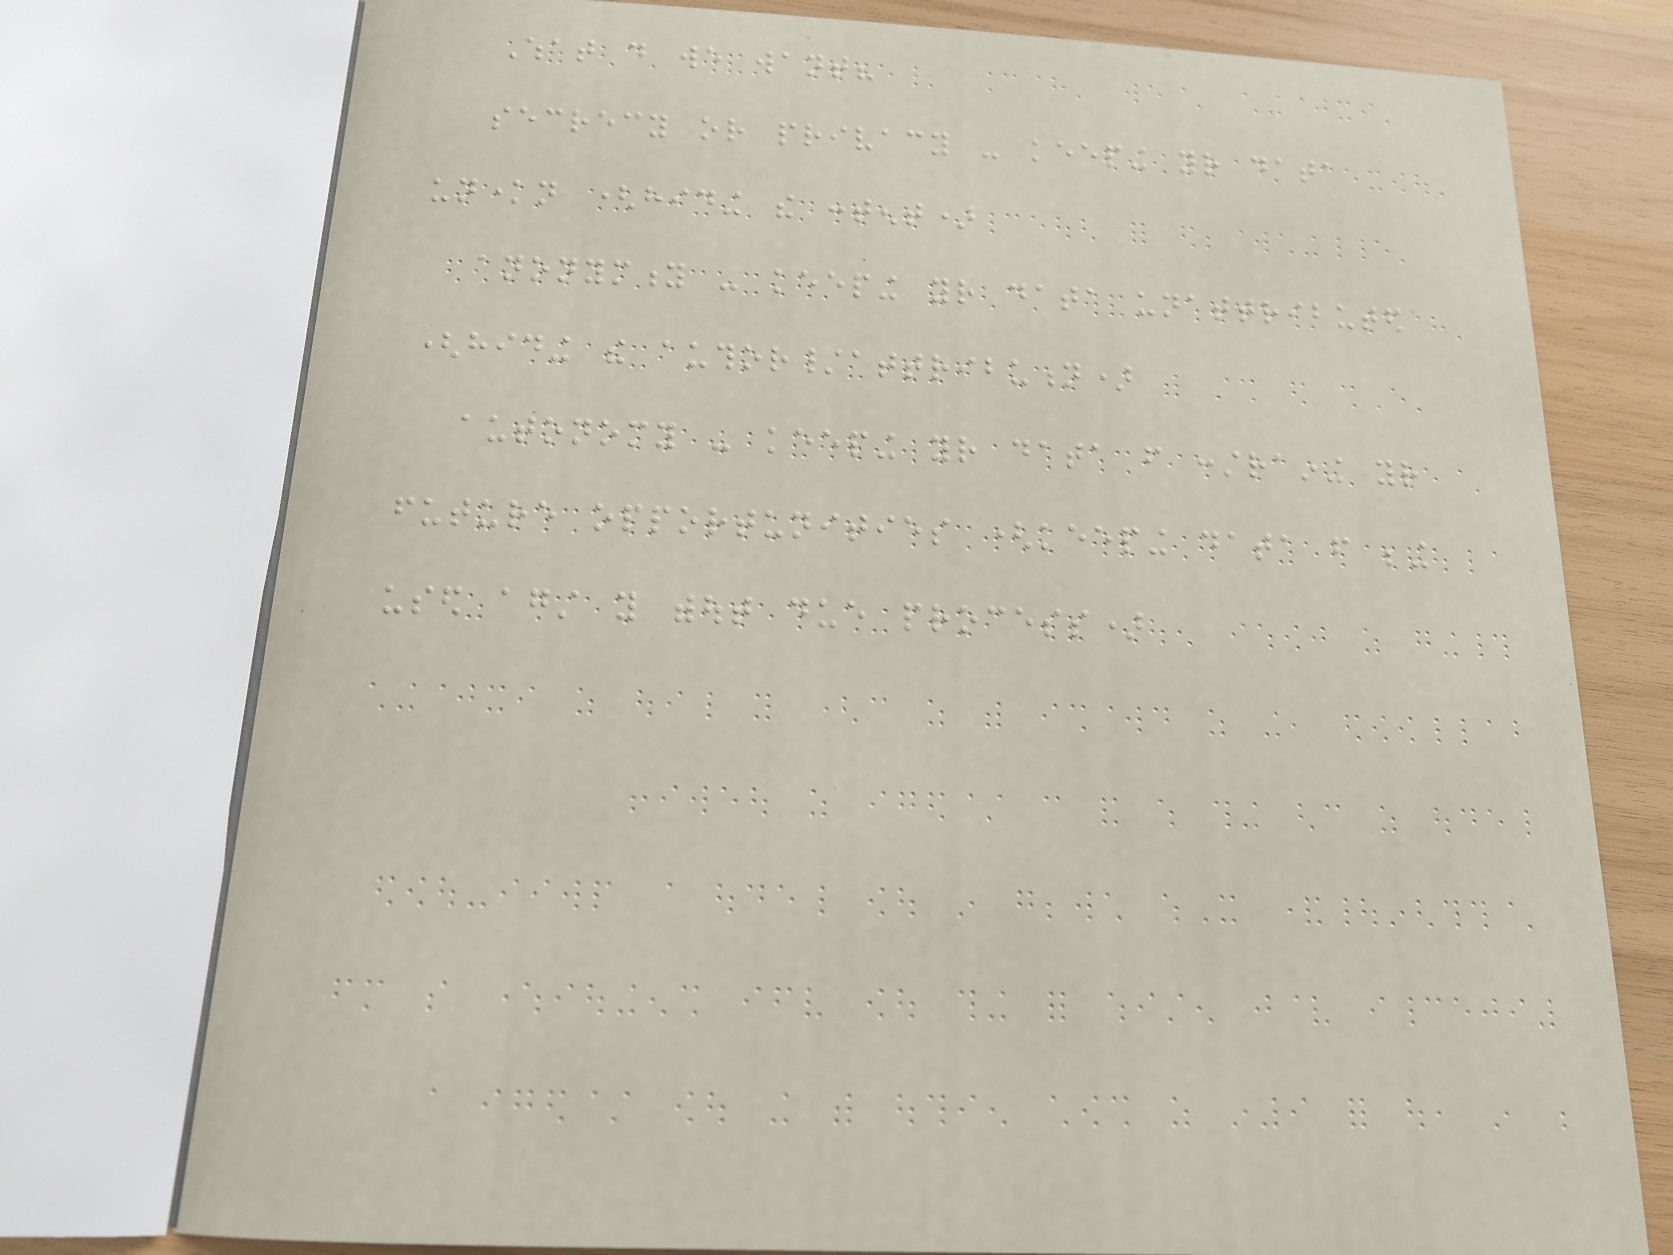What do we want?
secrecy or privacy - keeping your data
unknown (hiding the content)
anonymity - keeping your data unattributed
(hiding the author/attribution)
autonomy - keeping your data from constraining your
future opportunities (keeping data from being
used against you without due process)
